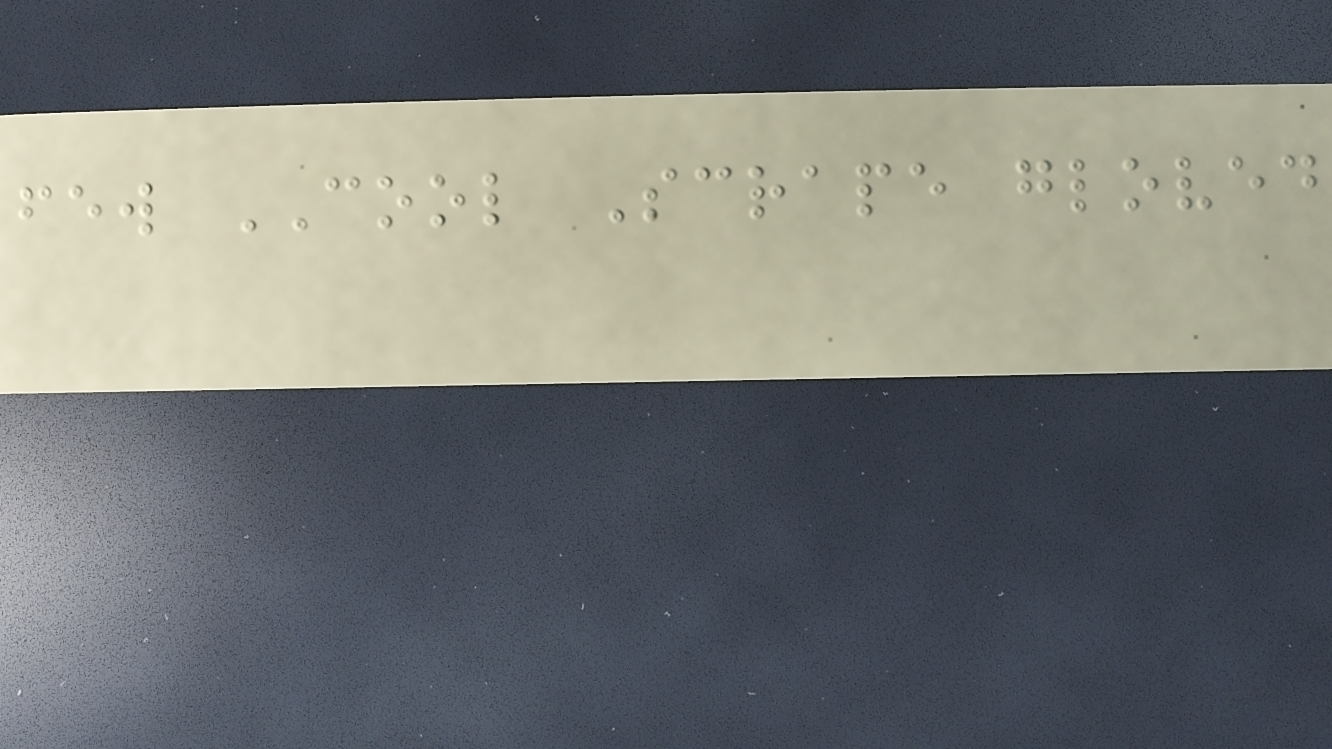few COOL Scrape gloved
